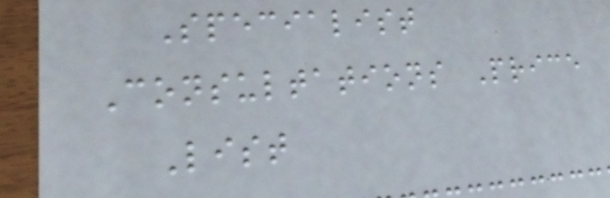Specialist
Consultations Price
List
